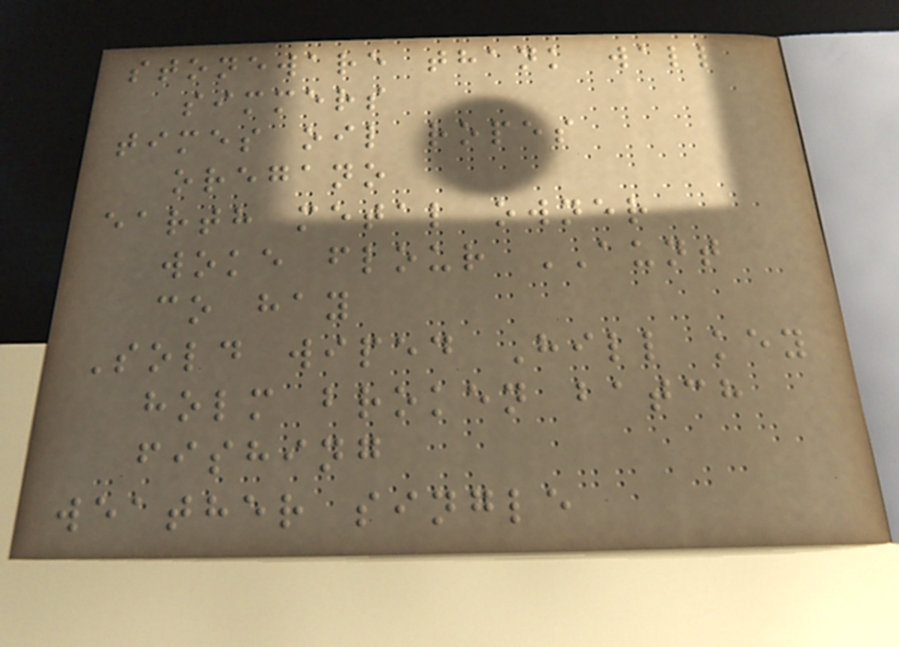stoneware thank wall
simmers
times oil ropes
oregano
earth metal owner
woke flour AUNT
co hay
Sold wiped Hill key
holm broken batch
fishing
weather single
